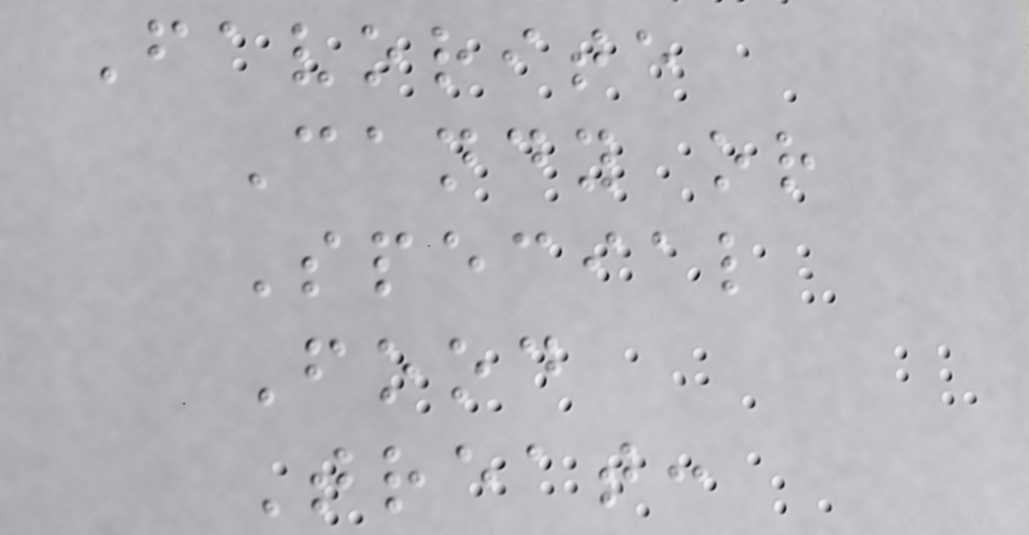Favorite
Candy or
Special
Food
Treat:
